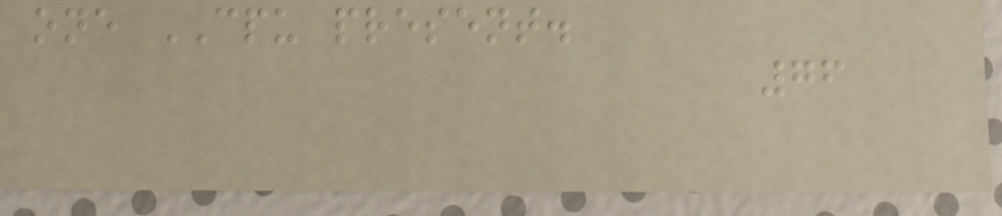one CPU present.
76
